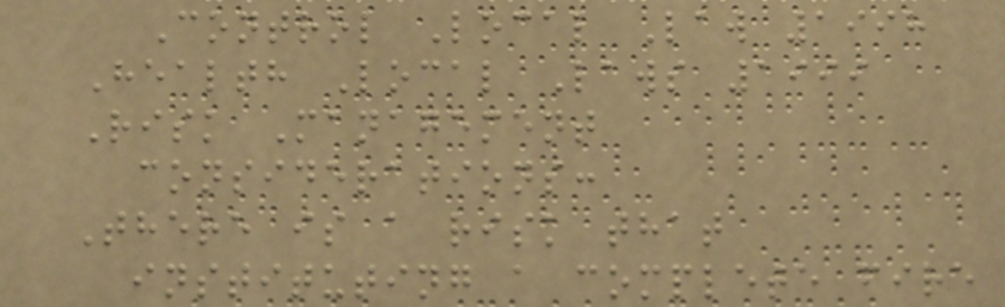Control Local Law 1998
Health Local Laws 1999
Risk Management
considerations:
There is a risk that
instituting a complete fire
